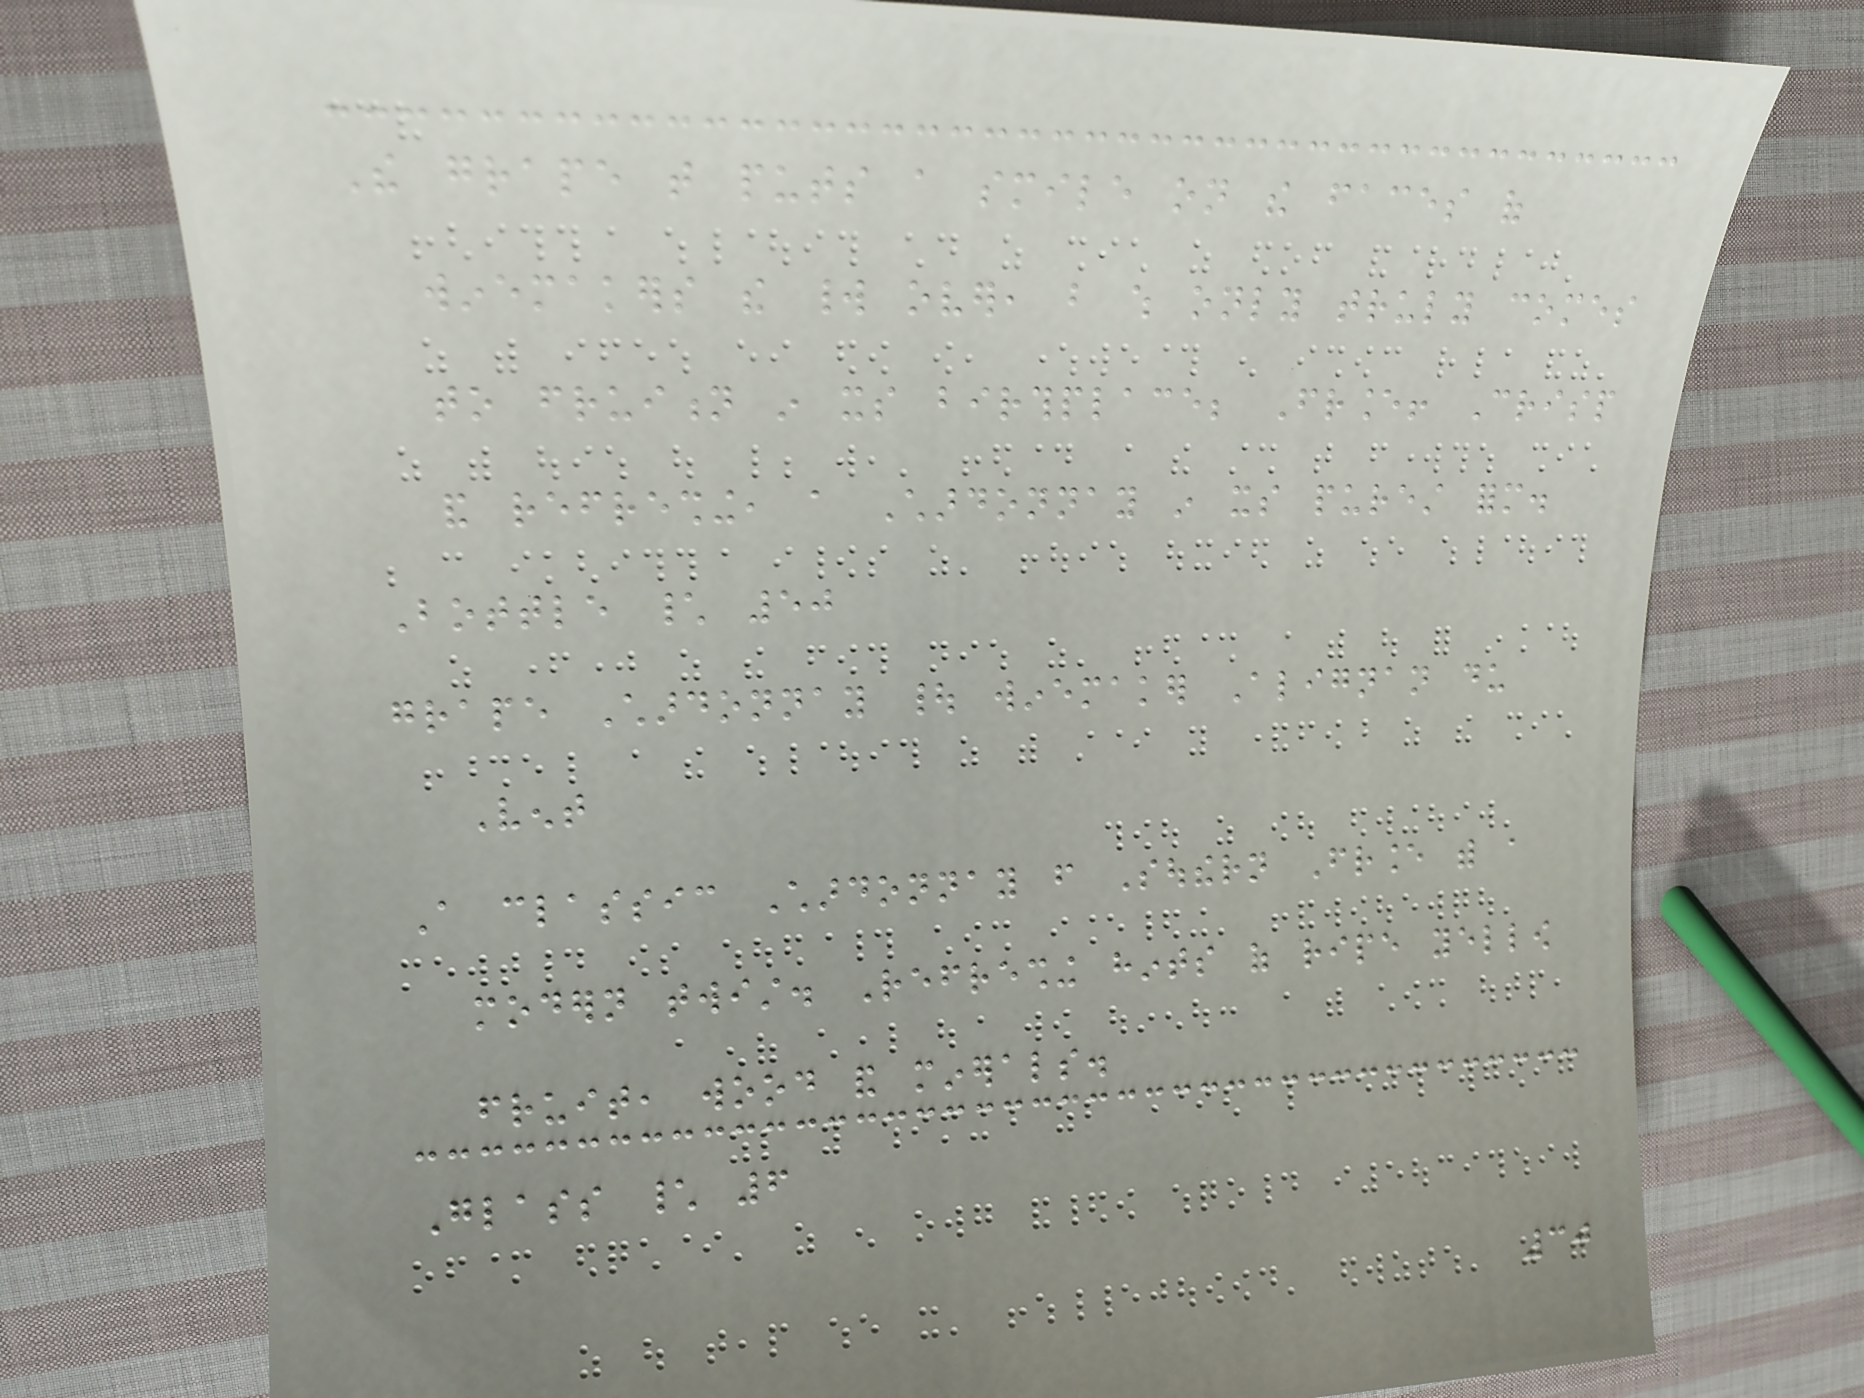The grape that puts a smile on the faces of
winemakers the world over, but which only truly comes
to fruition in its birthplace; France! Crisp
and refreshing, a Chardonnay in its purest form.
Bottle \ 50
grape Chardonnay | winemaker Alignan du
Vent
A classic Chardonnay from Southern France with a
modern twist. Refreshing hints of ripe yellow
fruit, wood and minerals.
Glass \ 6
30
